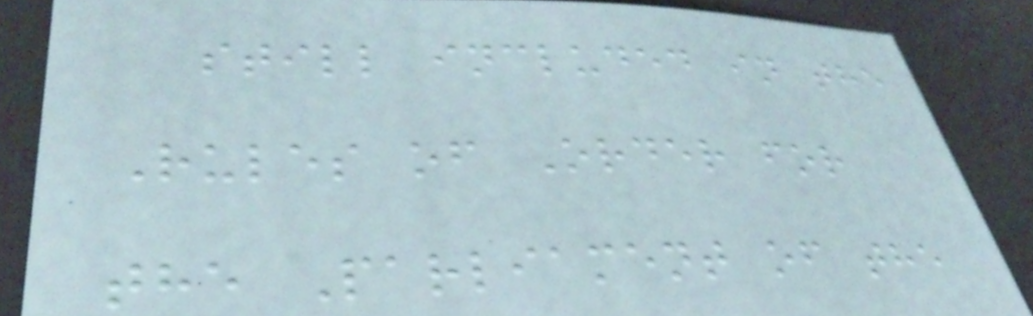still included in the
Rules of Order for
the Parliament of the
